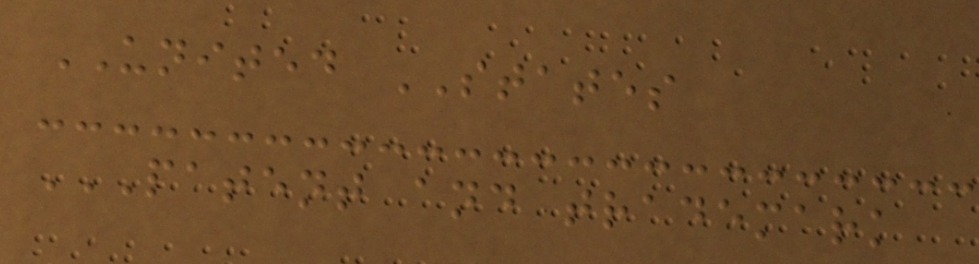UNITED STATES
PATENT AND TRADEMARK
